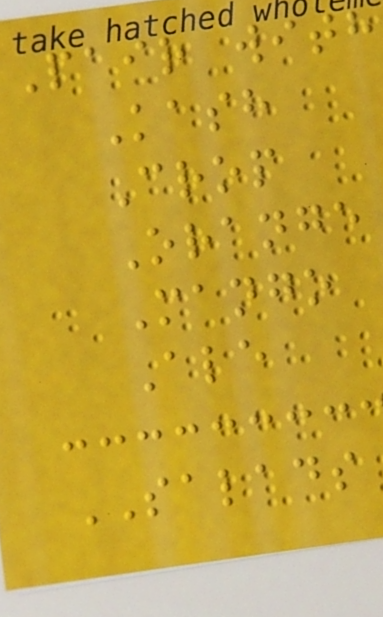Pair with
Kash
Crop
Orange
Mango
Ale
SALADS
